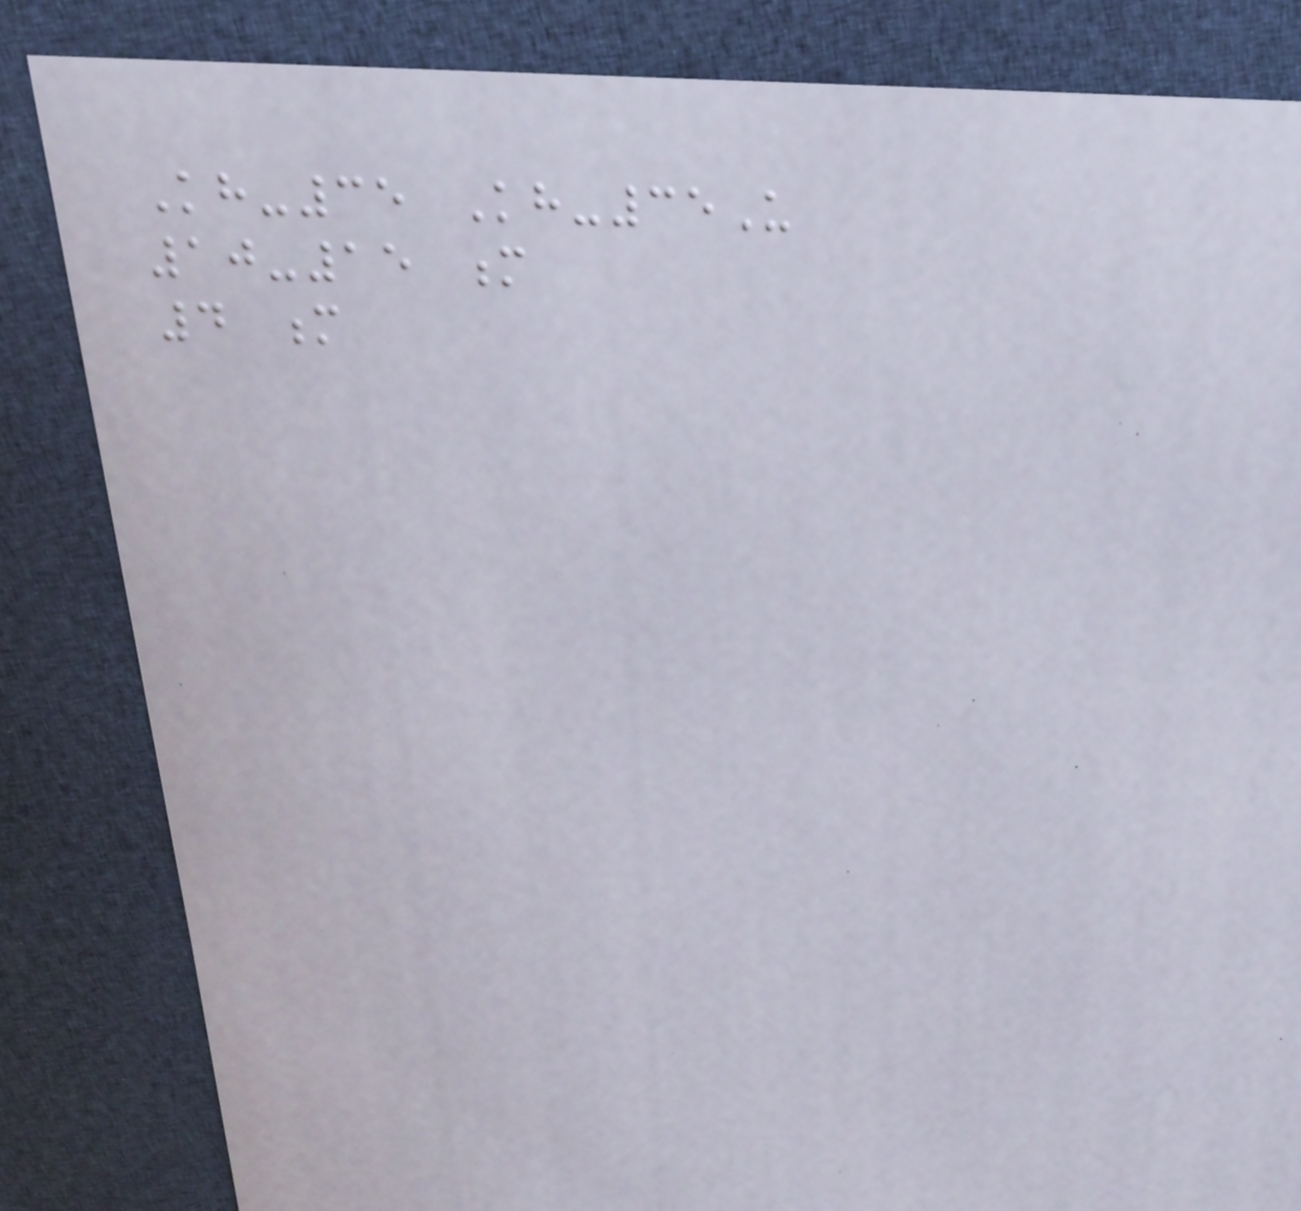Kh-35 Kh-35U
10-15 m
4 m
